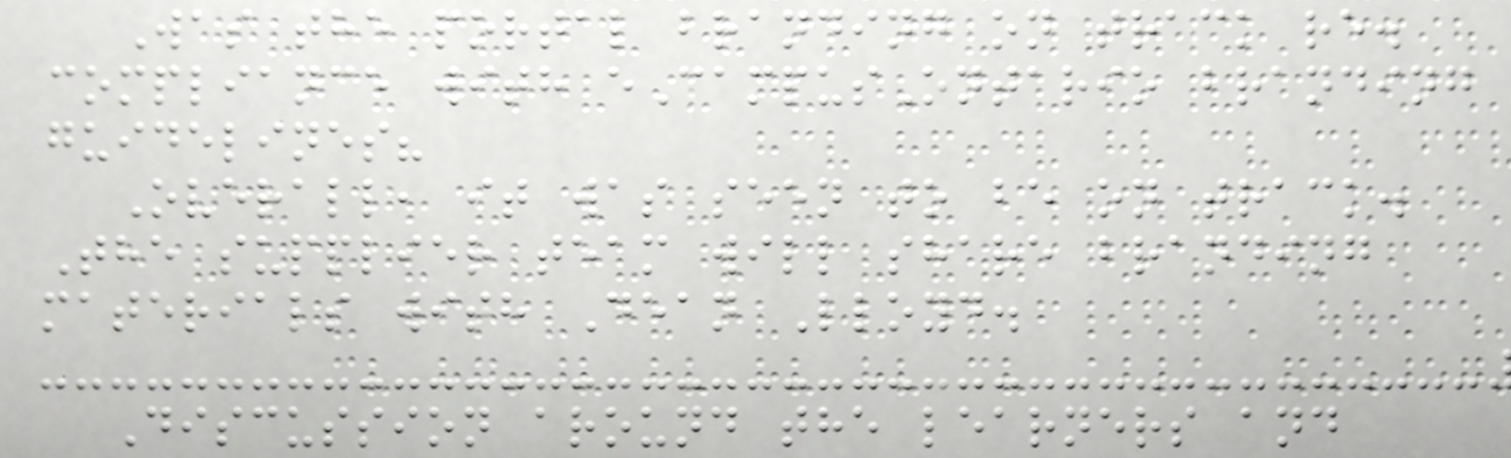Was the portal branding on track re.
compliance with eCampusOntario branding
guidelines?
Overall, it was seen to be on track.
The supplier team will share branding
materials with Dean Lloyd.
Discussion around the learners and
